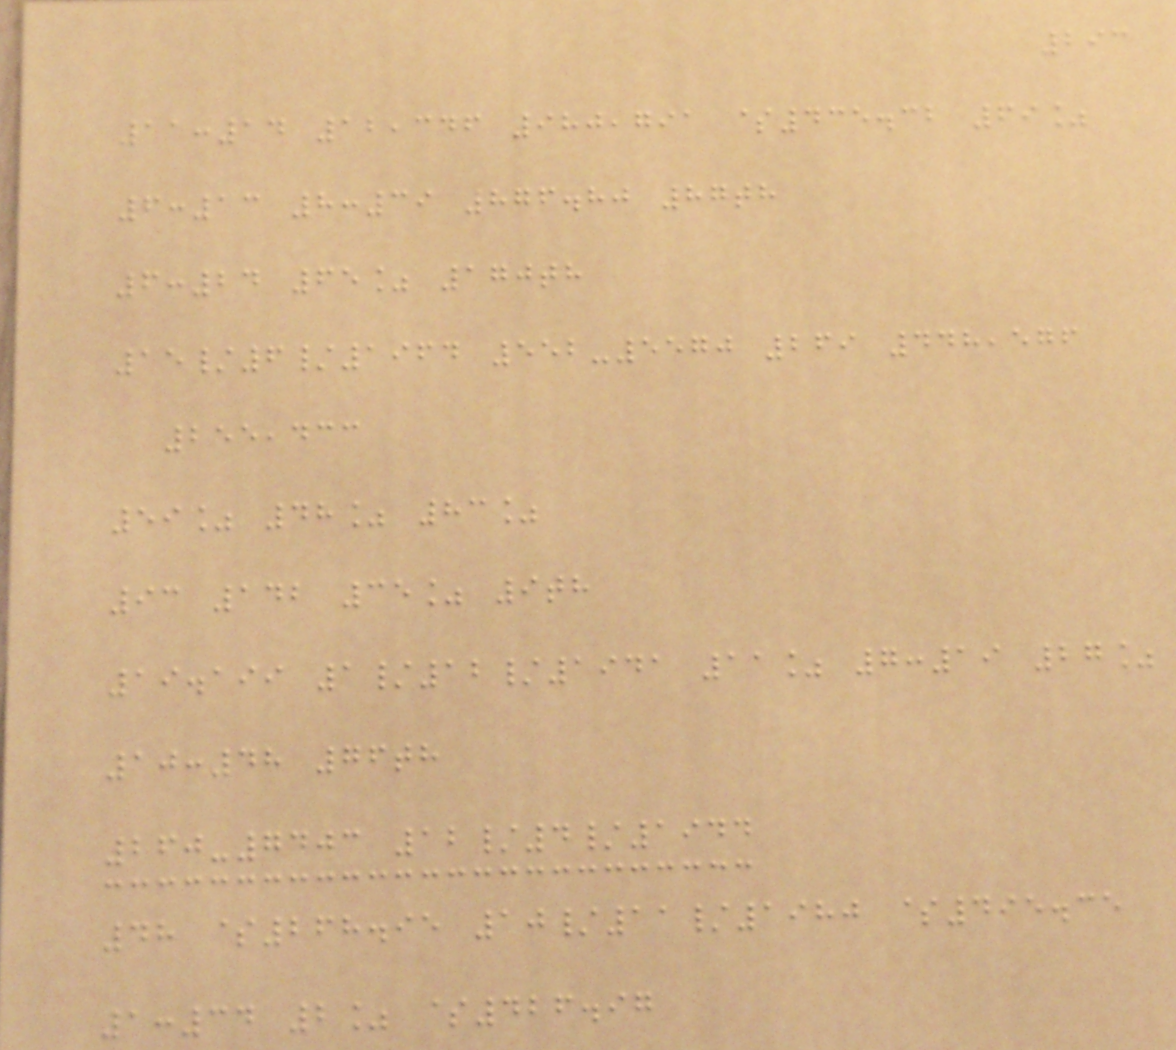293
11:14 12,346 980,791 $435.32 69%
6:13 8:39 876.80 87th
6:24 65% 170th
15/6/1964 552-5570 269 448,576
255,433
59% 48% 83%
93 142 35% 9th
19.199 1/12/1941 11% 7:19 27%
10:48 76th
260-7403 12/4/1944
48 $268.95 10/11/1980 $495.35
1:34 2% $426.97
